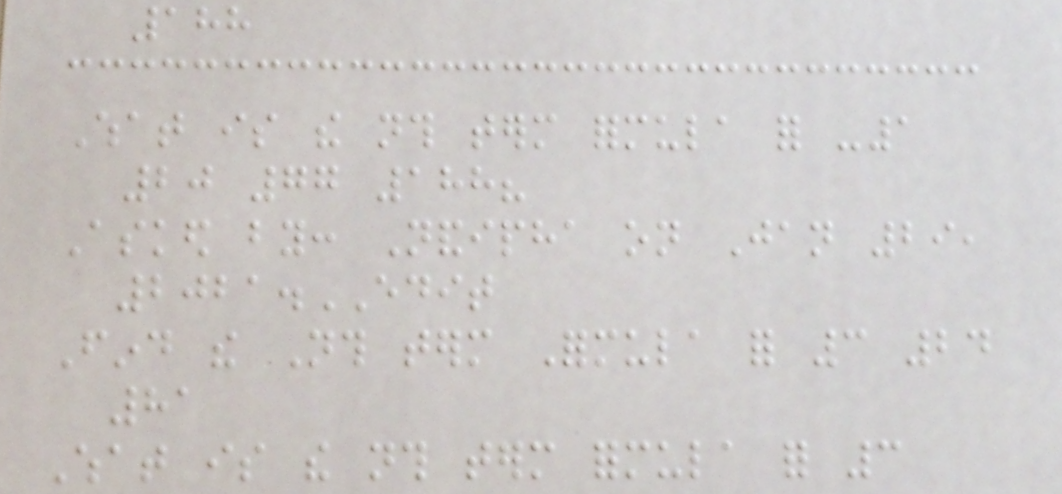188
What is the nth term formula for -1
20 77 188?
Asked by: Nandipha on Jan 29,
2021.EDIT
Find the Nth term Formula for 3 24
81
What is the nth term formula for 3
